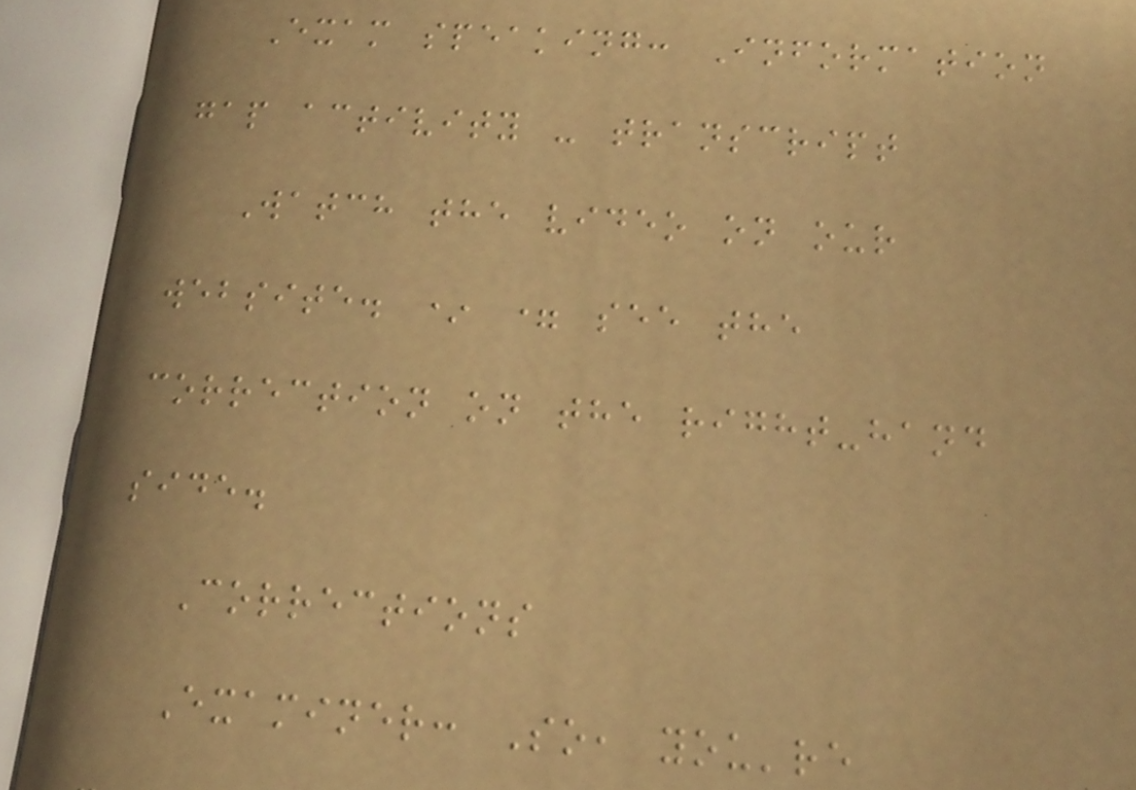Exam speaking: Information
gap activity - transcript
Watch the video on our
website. * = see the
correction on the right-hand
side.
Corrections
Examiner: So, you're
